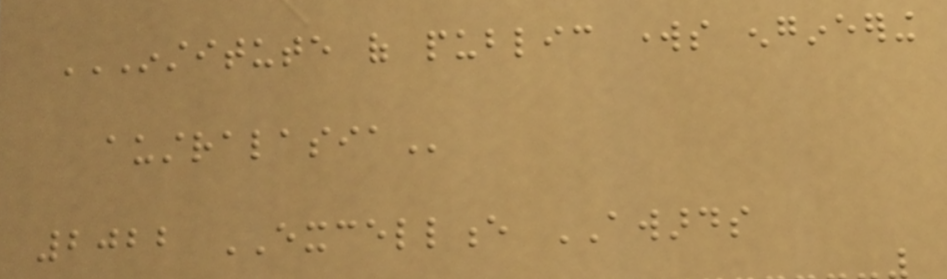INSTITUTE OF PUBLIC WORKS ENGINEERING
AUSTRALASIA
2022 EXCELLENCE AWARDS
